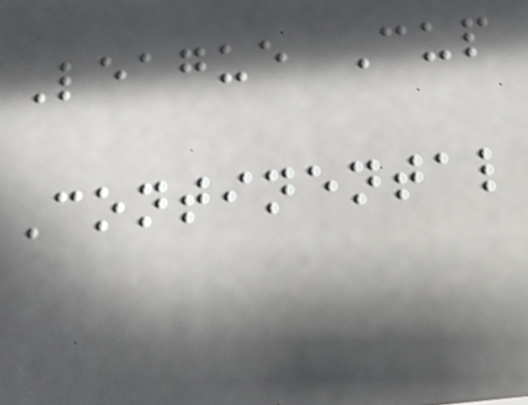League Cup
Continental
